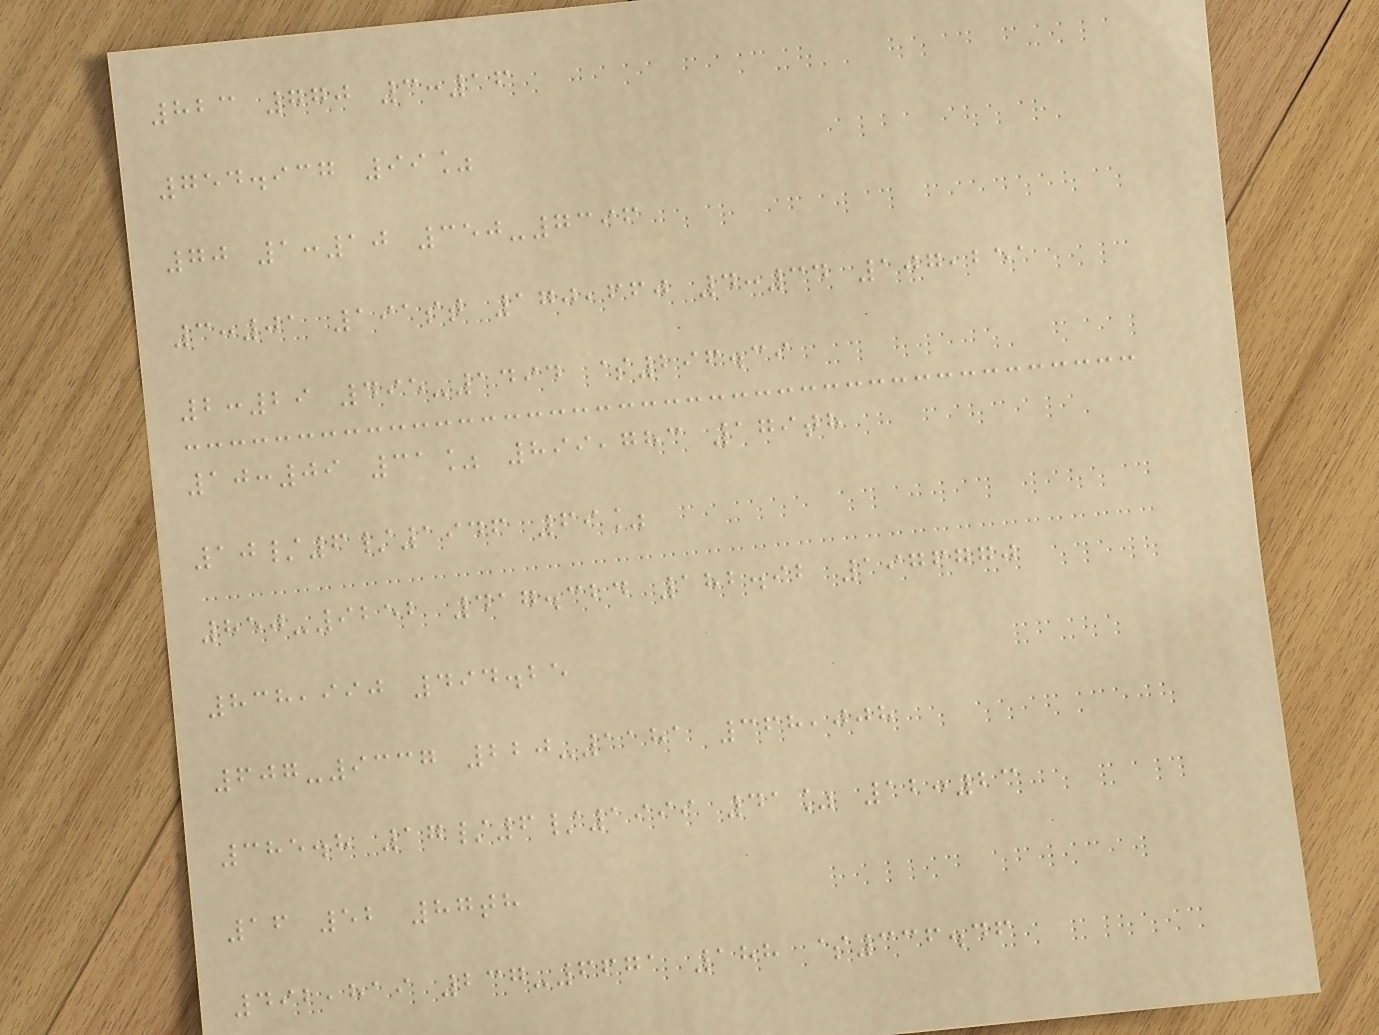823 770 3:16
754.937 99%
70 1:10 350-7396
3:01 191st 170,660 4:34 107,251
2:29 495-1494 $296.39
10:09 31% 899,783 179th
10/6/1946 69%
850-9252 417.324 182.92 1976770
838,990 494.25
607-9337 220-1181 368,008
385.8 17/6/1999 41% 12:23
16 52 87th
492,819 237-6671 188 $336.46
